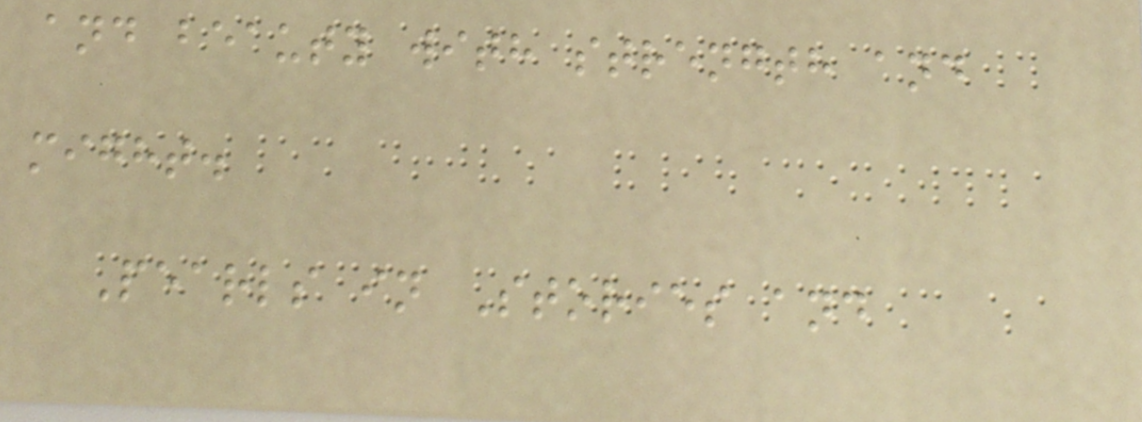and beauty with strength and
might.
Pearls in Stories and
